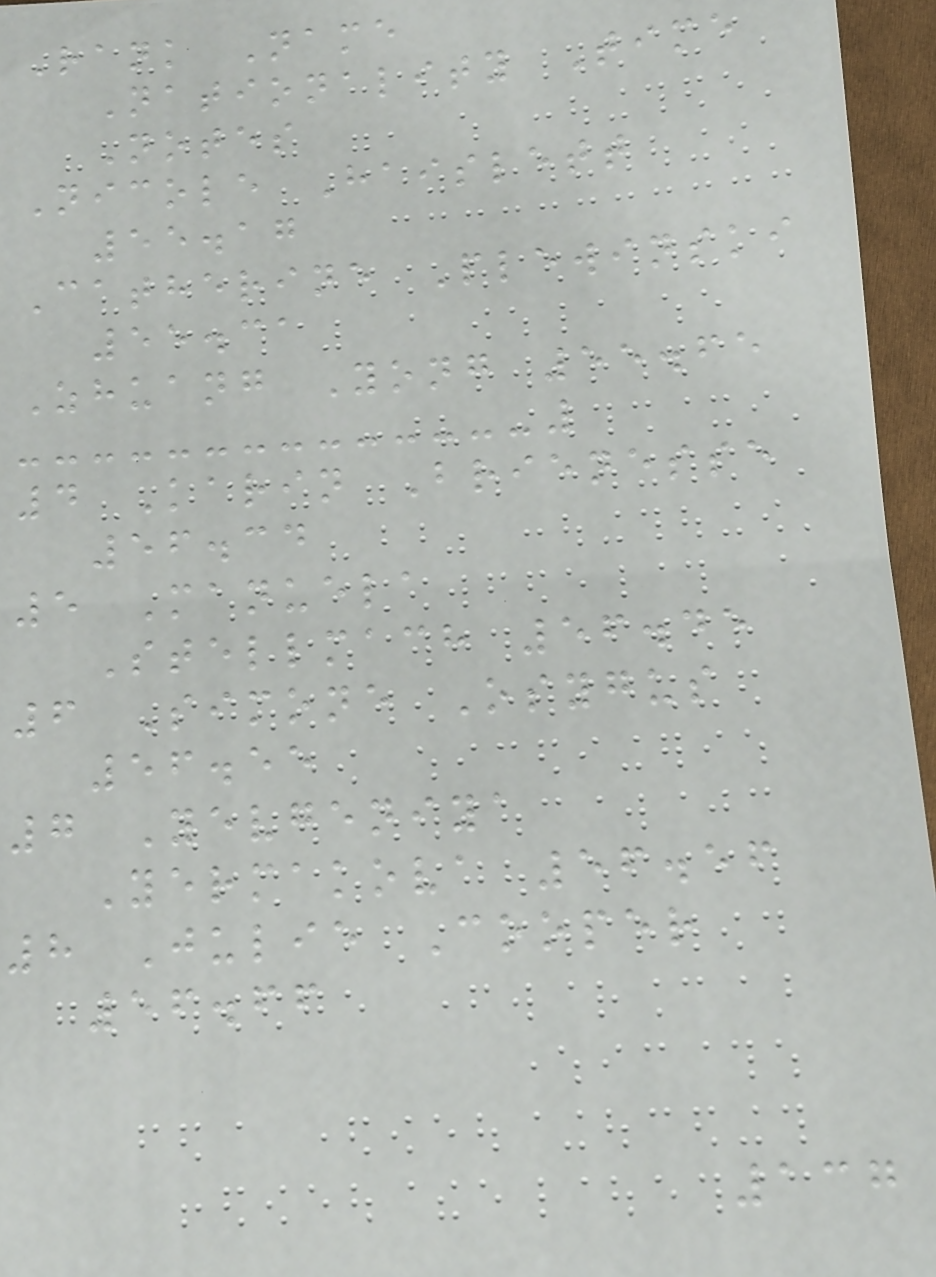Rank Name
Nationality Time
Notes
Nicole Haislett
55.17
Catherine Plewinski
55.31
Zhuang Yong 55.65
4 Karin Brienesse
56.34
5 Manuela
Stellmach 56.45
6 Simone Osygus
56.55
7 Yevgeniya
Yermakova 56.56
8 Julie Cooper
56.66
137
